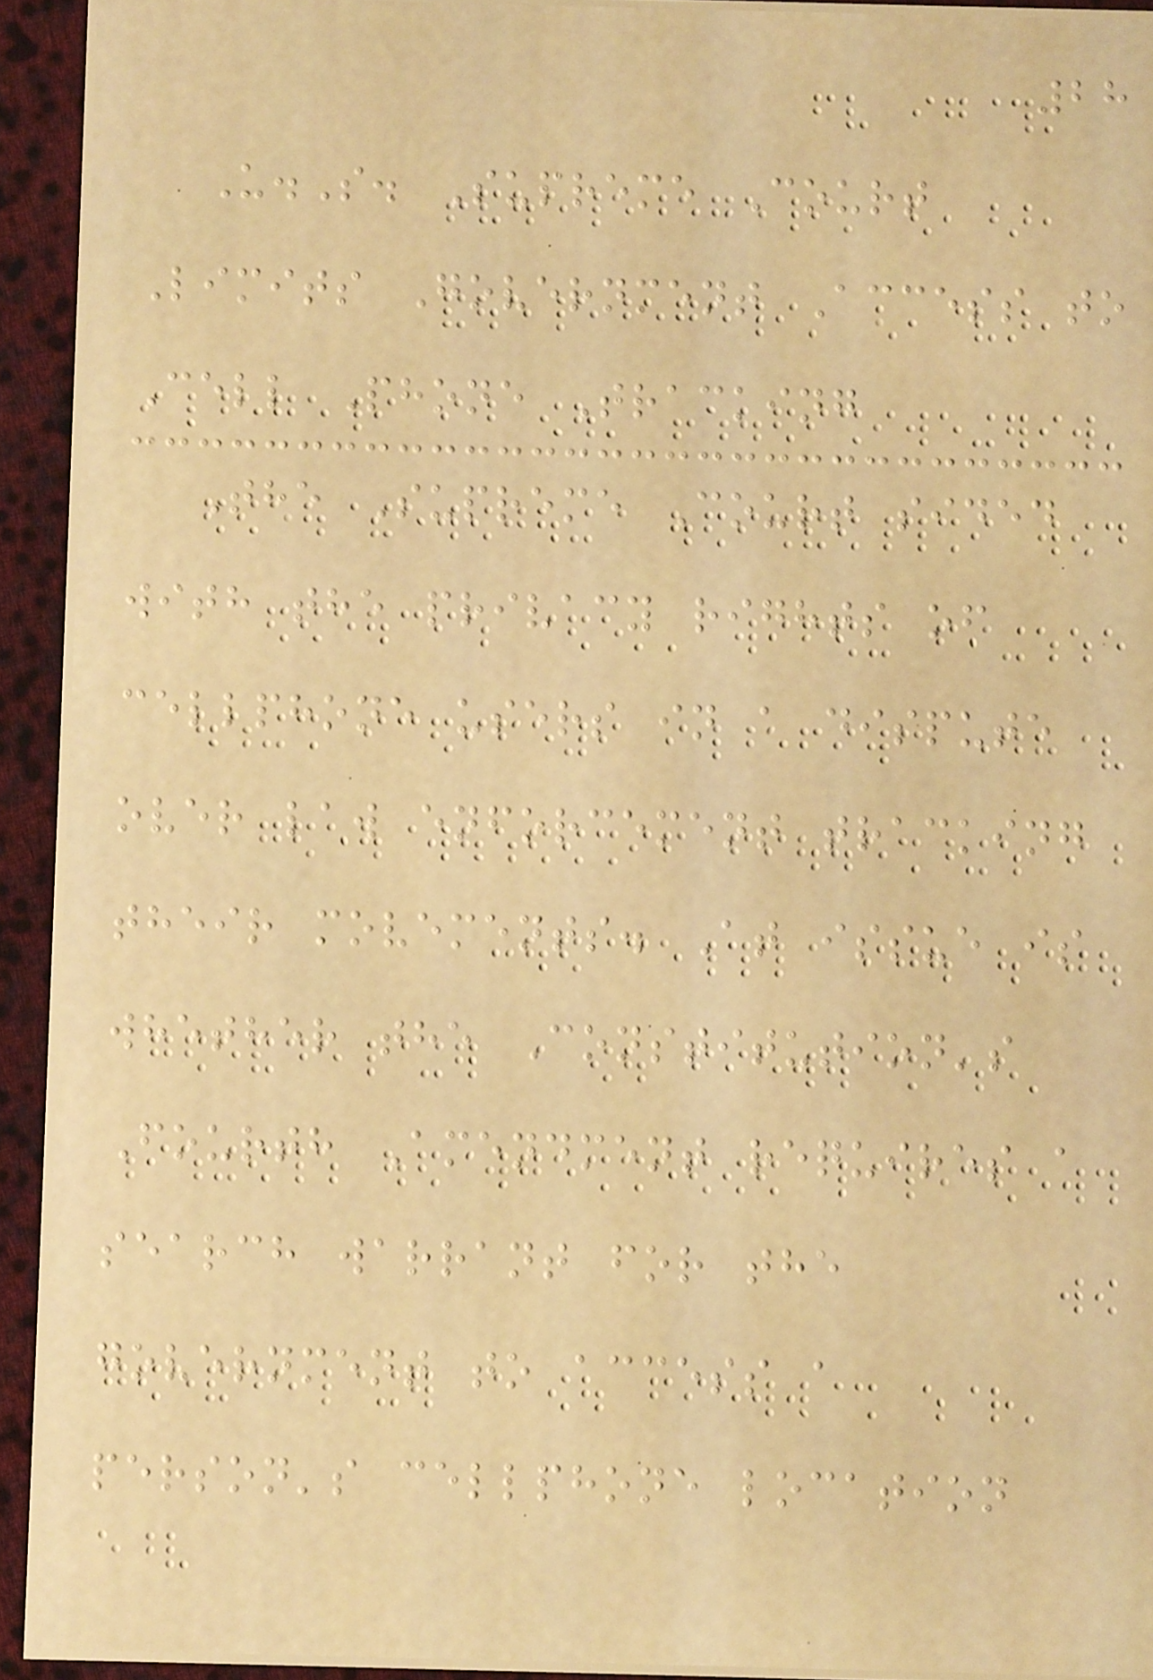28
U.S. Supreme Court
Limits Government Access to
Cell Phone Tracking
The Supreme Court sided
with the privacy rights of
cellphone users in a dispute
over law enforcement tracking
their movements. At issue is
whether the Constitution's
Fourth Amendment requires a
search warrant for the
government to access a
person's cellphone location
